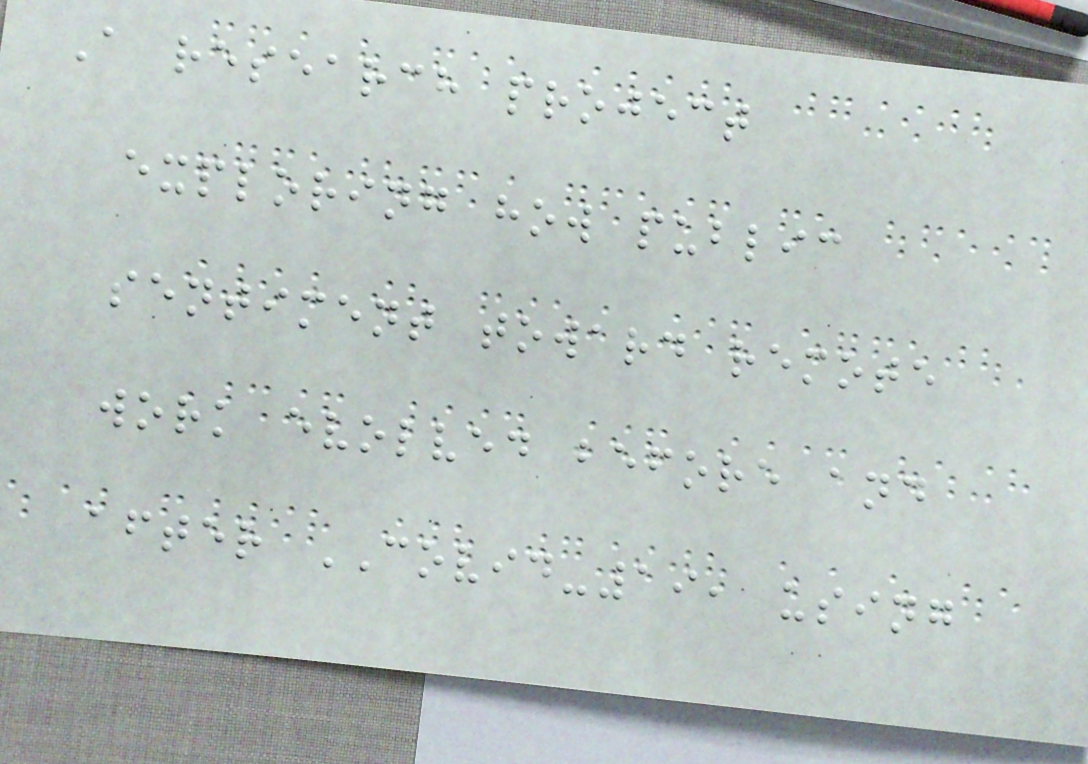A research project
exploring how public
sentiment toward remote
work evolved before and
after COVID-19, using
